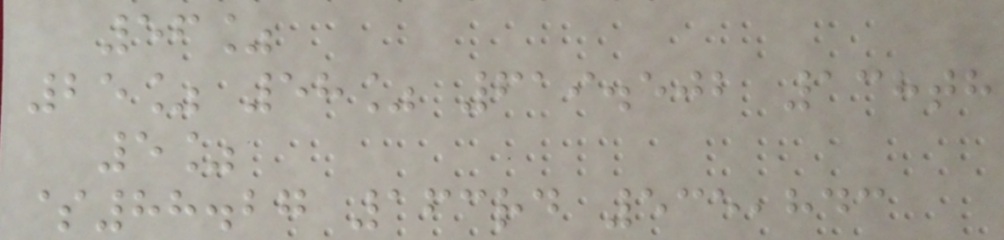56%
25% 58% 619.502 138th
5%
$88.27 163rd 535,843
